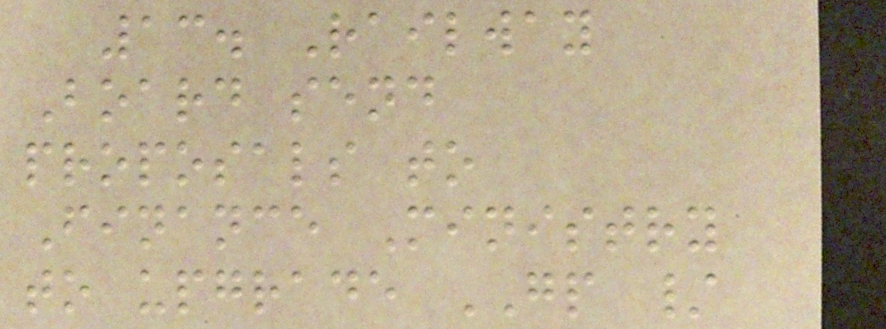13. Railway
Board send
proposals to
Finance Ministry
to upgrade GP /
